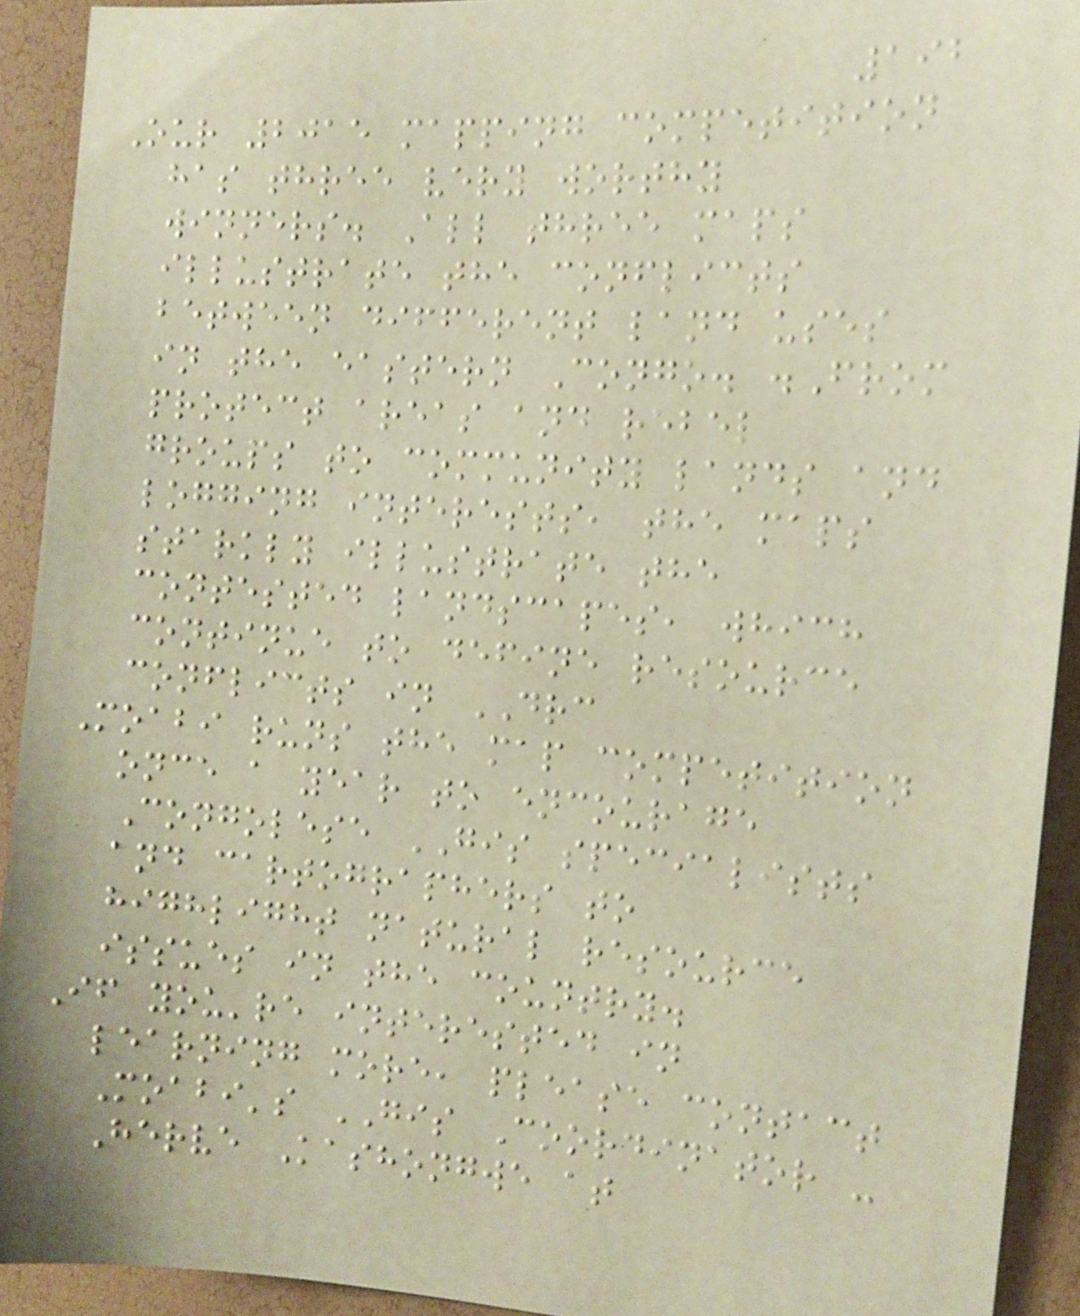192
Our 2015 mapping competition
has three very worthy
winners. All three maps
illustrate the conflicts
between different land uses
in the eastern Congo. .From
protect areas and rebel
groups to community lands and
logging interests, the maps
starkly illustrate the
contested landscapes, which
continue to define resource
conflicts in DRC
Moabi runs the map competition
once a year to encourage
Congolese GIS specialists
and cartographers to
highlight natural resource
issues in the country.
If you're interested in
learning more, please contact
Moabi's GIS Coordinator -
Herve Kashongwe at
